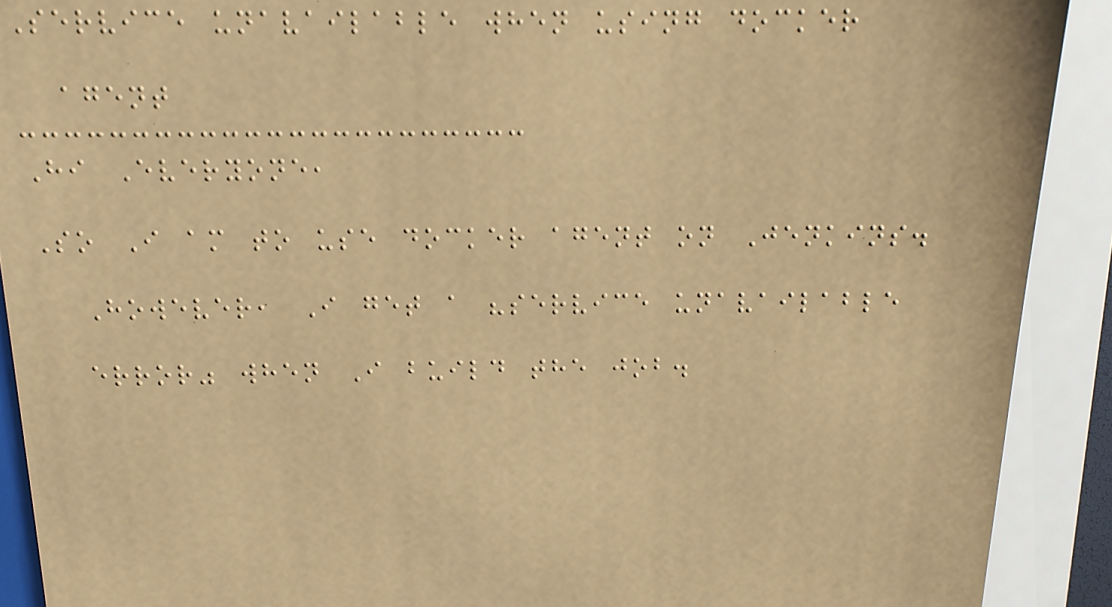Service unavailable when using docker
agent
Hi Everyone,
So I am to use docker agent on Jenkins.
However, I get a "service unavailable
error" when I build the job.
